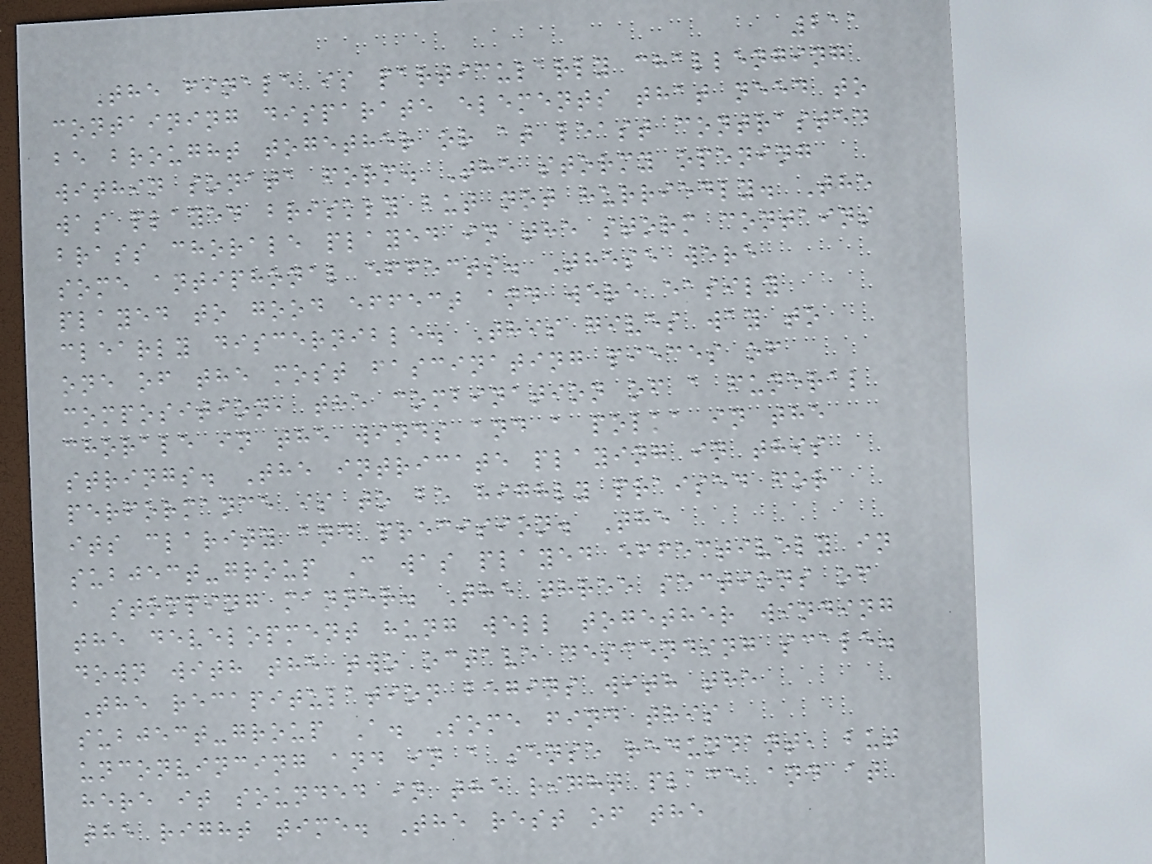211
The finale is particularly challenging
containing disparate elements that need to
be brought together or at least contrasted
within sonata form. The stormy opening
was played briskly but not hurriedly. The
brass chorale played in the storm contains
some antiphonal effects. These were
played to good effect and were easily
clearly discernible. This gives way to
one of the most fascinating pieces of
composition, the combination of a funeral
chorale in the winds and a polka in the
strings. The intricate playing in this
performance is to be highly praised for
its clarity and precision. The
subject-group C was played effectively in
a stomping manner. The three sections of
the development hung well together winding
down with the two octave descending scale.
The recapitulation begins with the
subject-group A. Some find this
unconvincing and in a sense redundant, but
here it sounded in the right place and at
the right time. The rest of the
